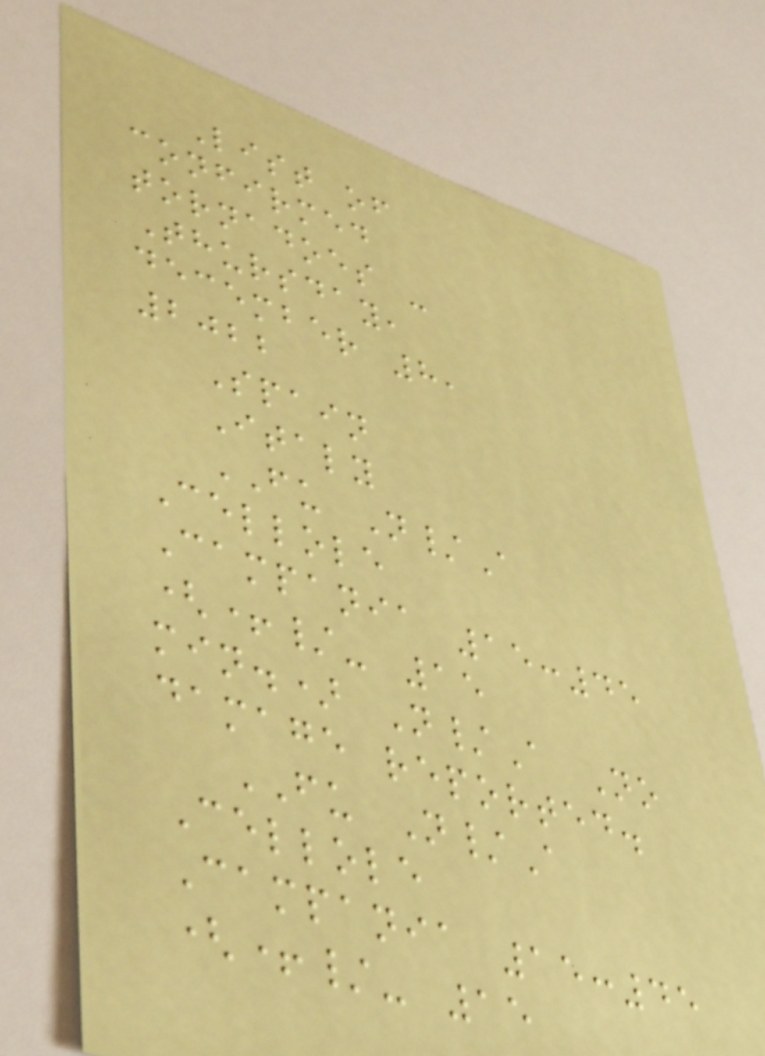List of
confirmed
tornadoes -
Thursday,
december 8,
2022
Spain
Italy
FU N/A
Cellole
Campania 15:45
(+/- 15
min.) N/A No
damage reported.
FU N/A
Cellole
Campania 15:45
(+/- 15
